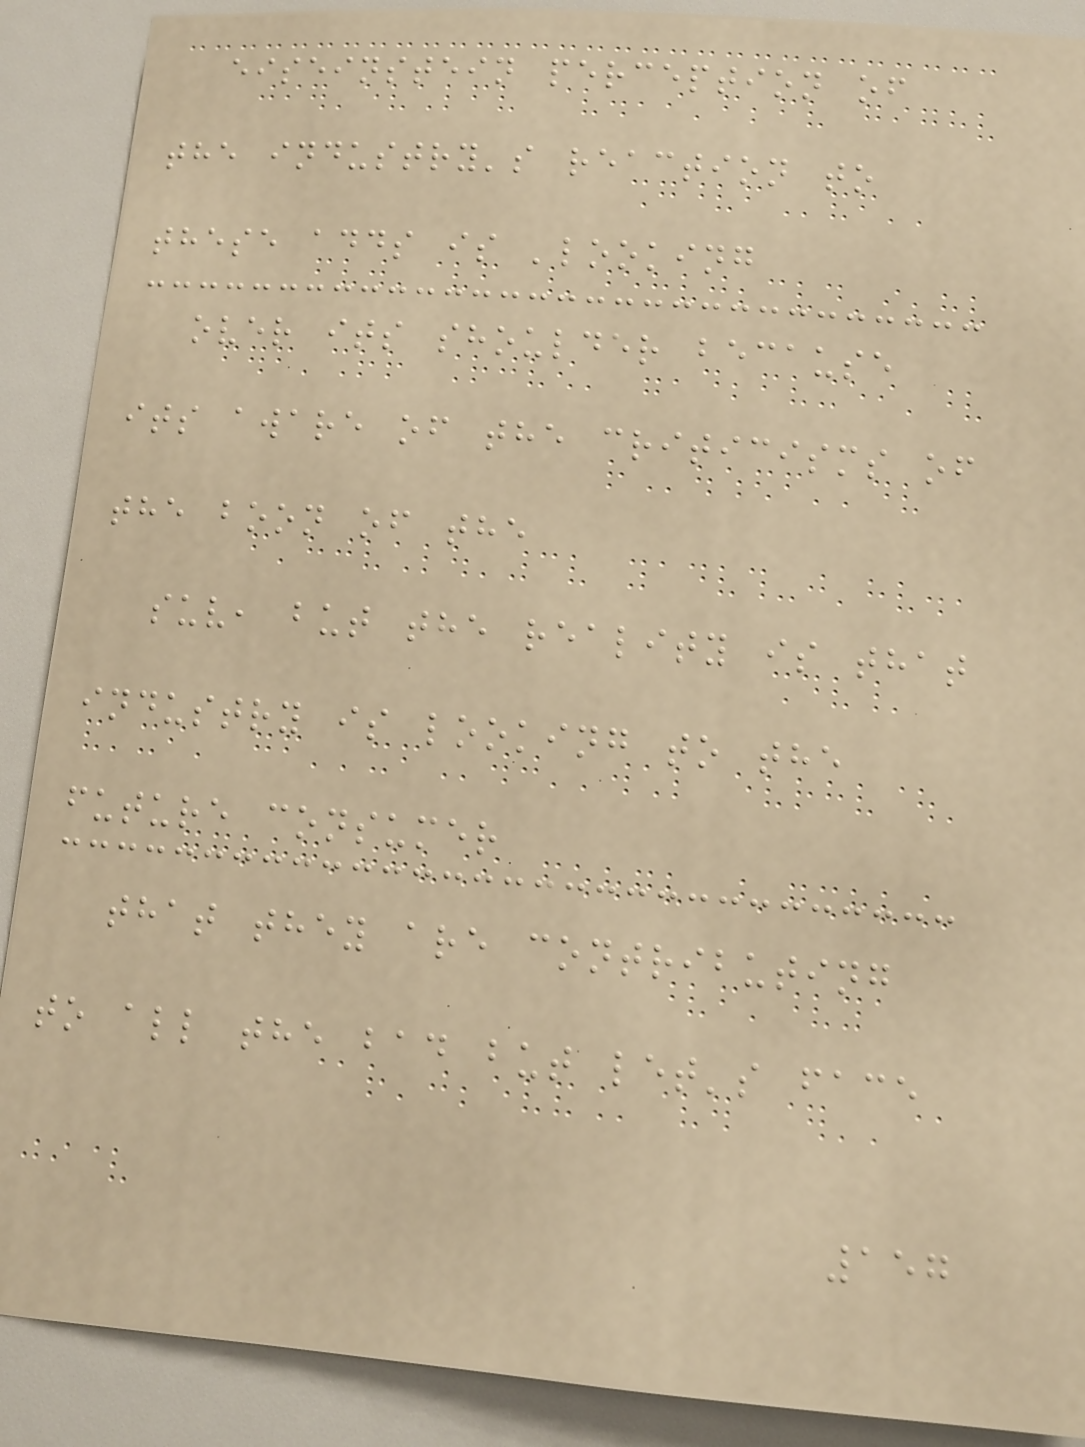eiseinstein perception of
the industry's reaction to
these adds is 'looking
over its shoulder because
its aware of the criticisms of
the boon of the
suv, but the reality is that
industry is looking to the
future consumer
that they are contributing
to all the bad but let's face
157
